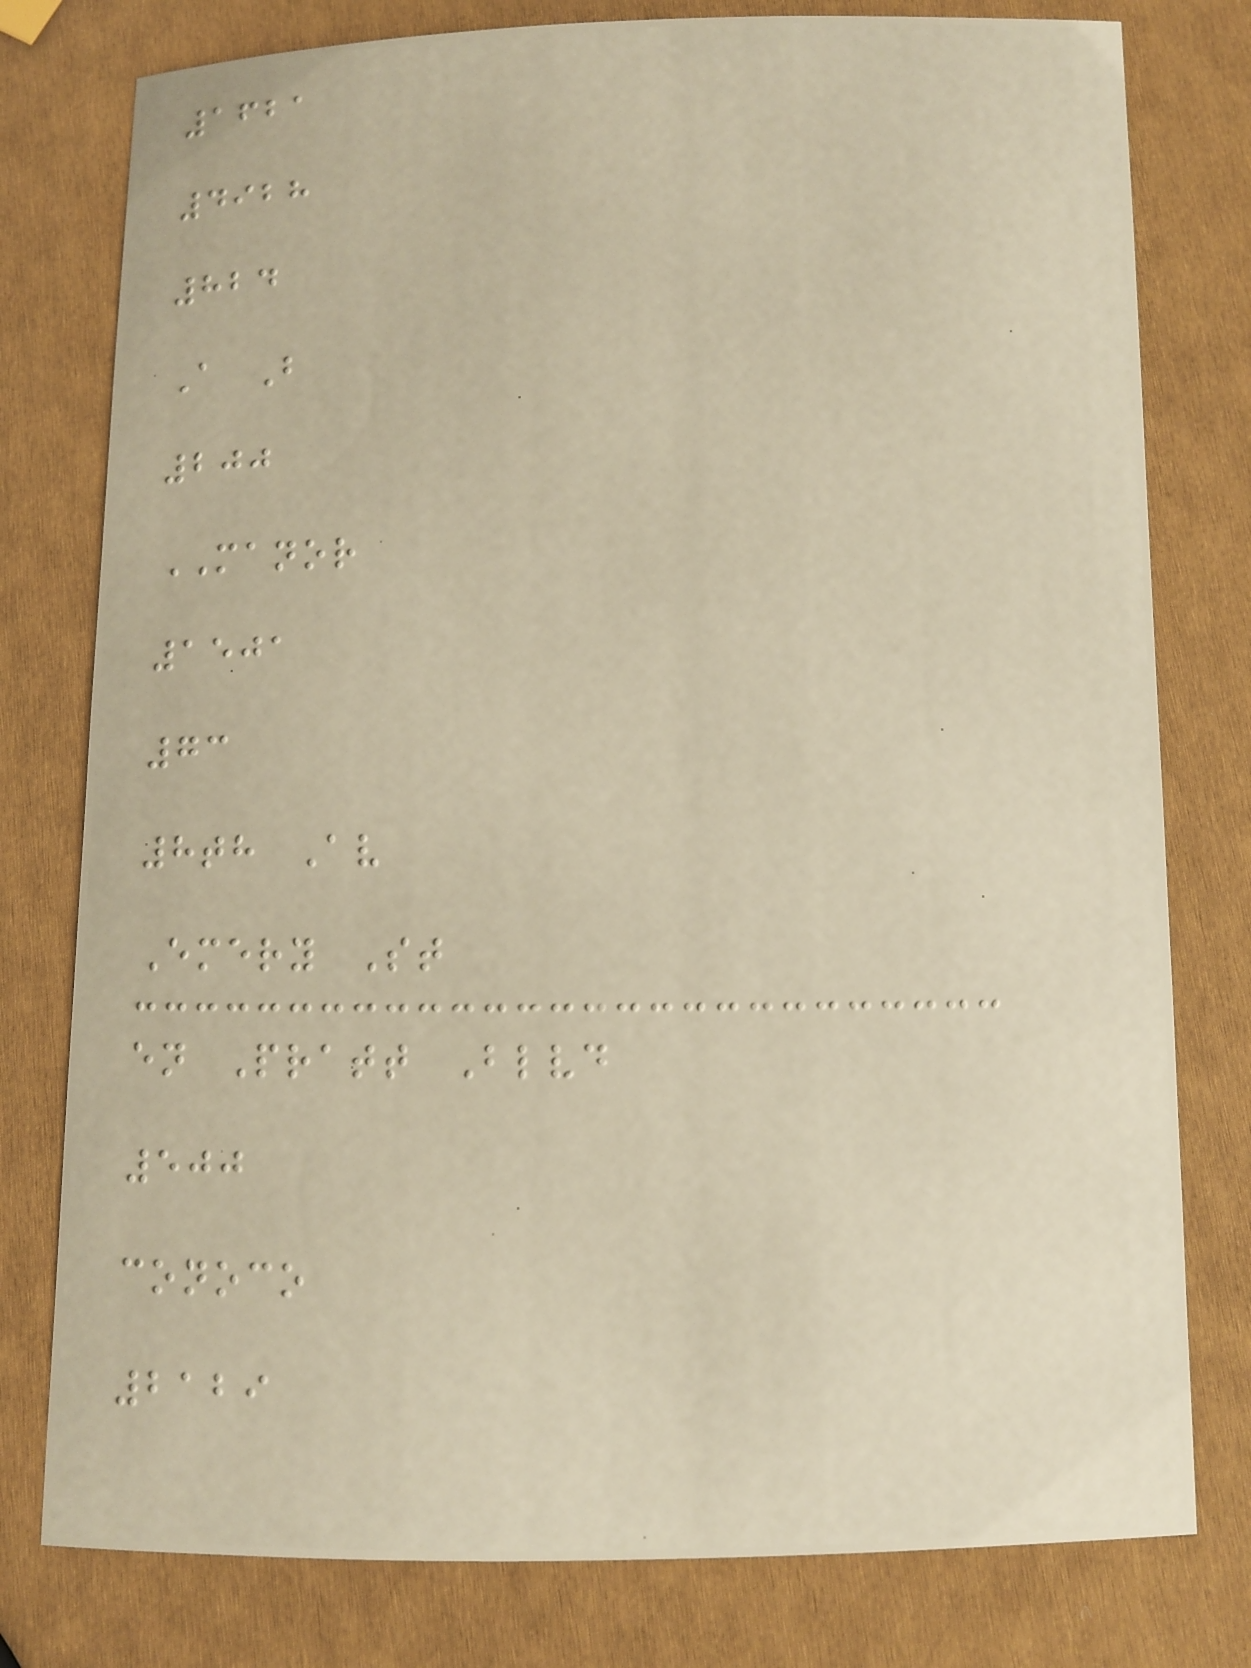1621
4928
824
A B
200
MANOR
1501
73
8th Av
Emery St
en Pratt Blvd
500
conoco
2129
